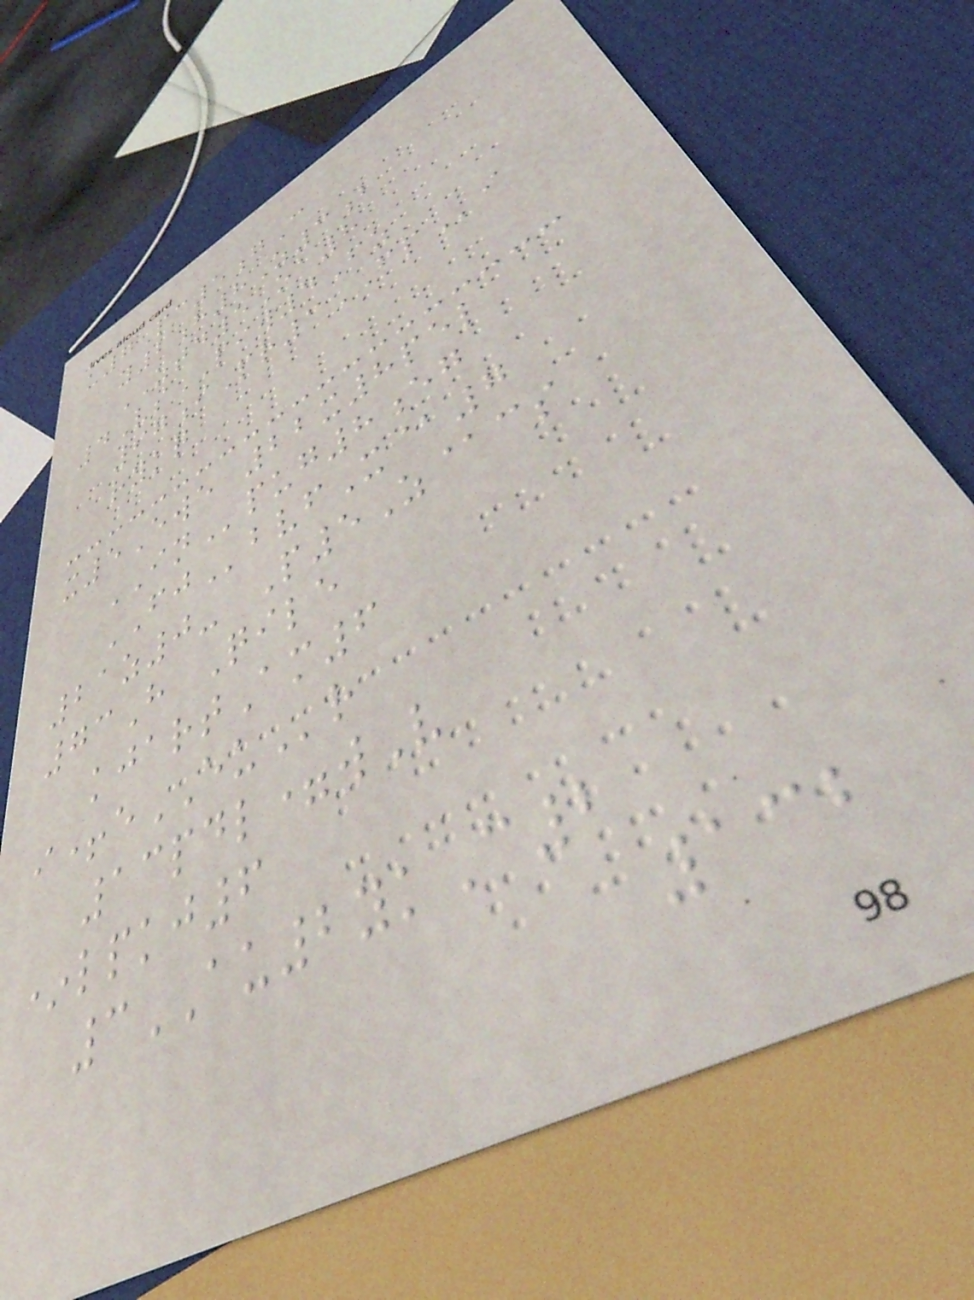u7Pc5gC
y2h8Z3b
ZTD5Oa8
4VsPIW4Fz
97iPr3FPi
rykq
x5Ewe 22x8pel
INpug8eg
FJbvfX@7
21z0- P5Z@cs
73H Qile
kjartAm6
i+eEUr
13pdl=wV
*lpkj6
3AU2ykC2
132
